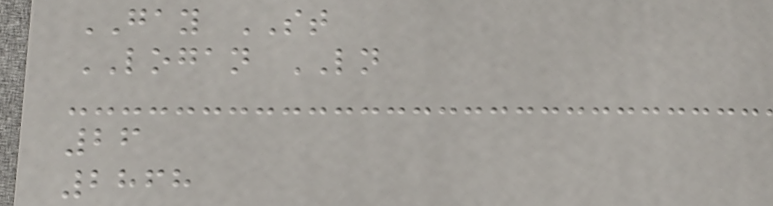GAY ST
LOGAN LN
26
2868
